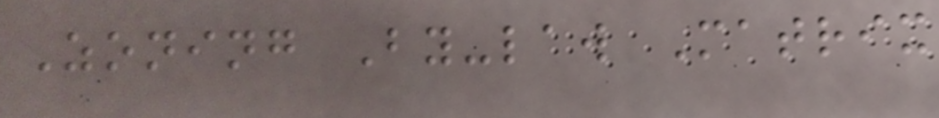Zoning By-law Matrix
